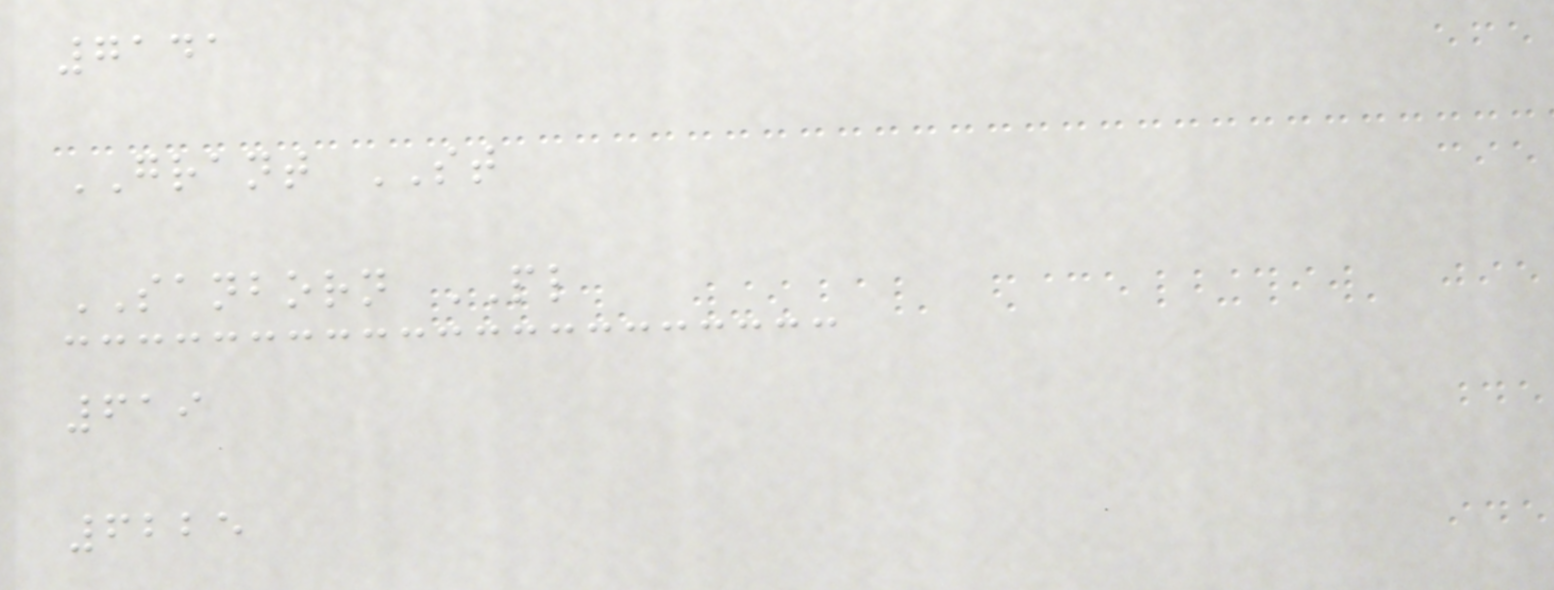7141
GRANT ST
SANBORN PL
619
6225
